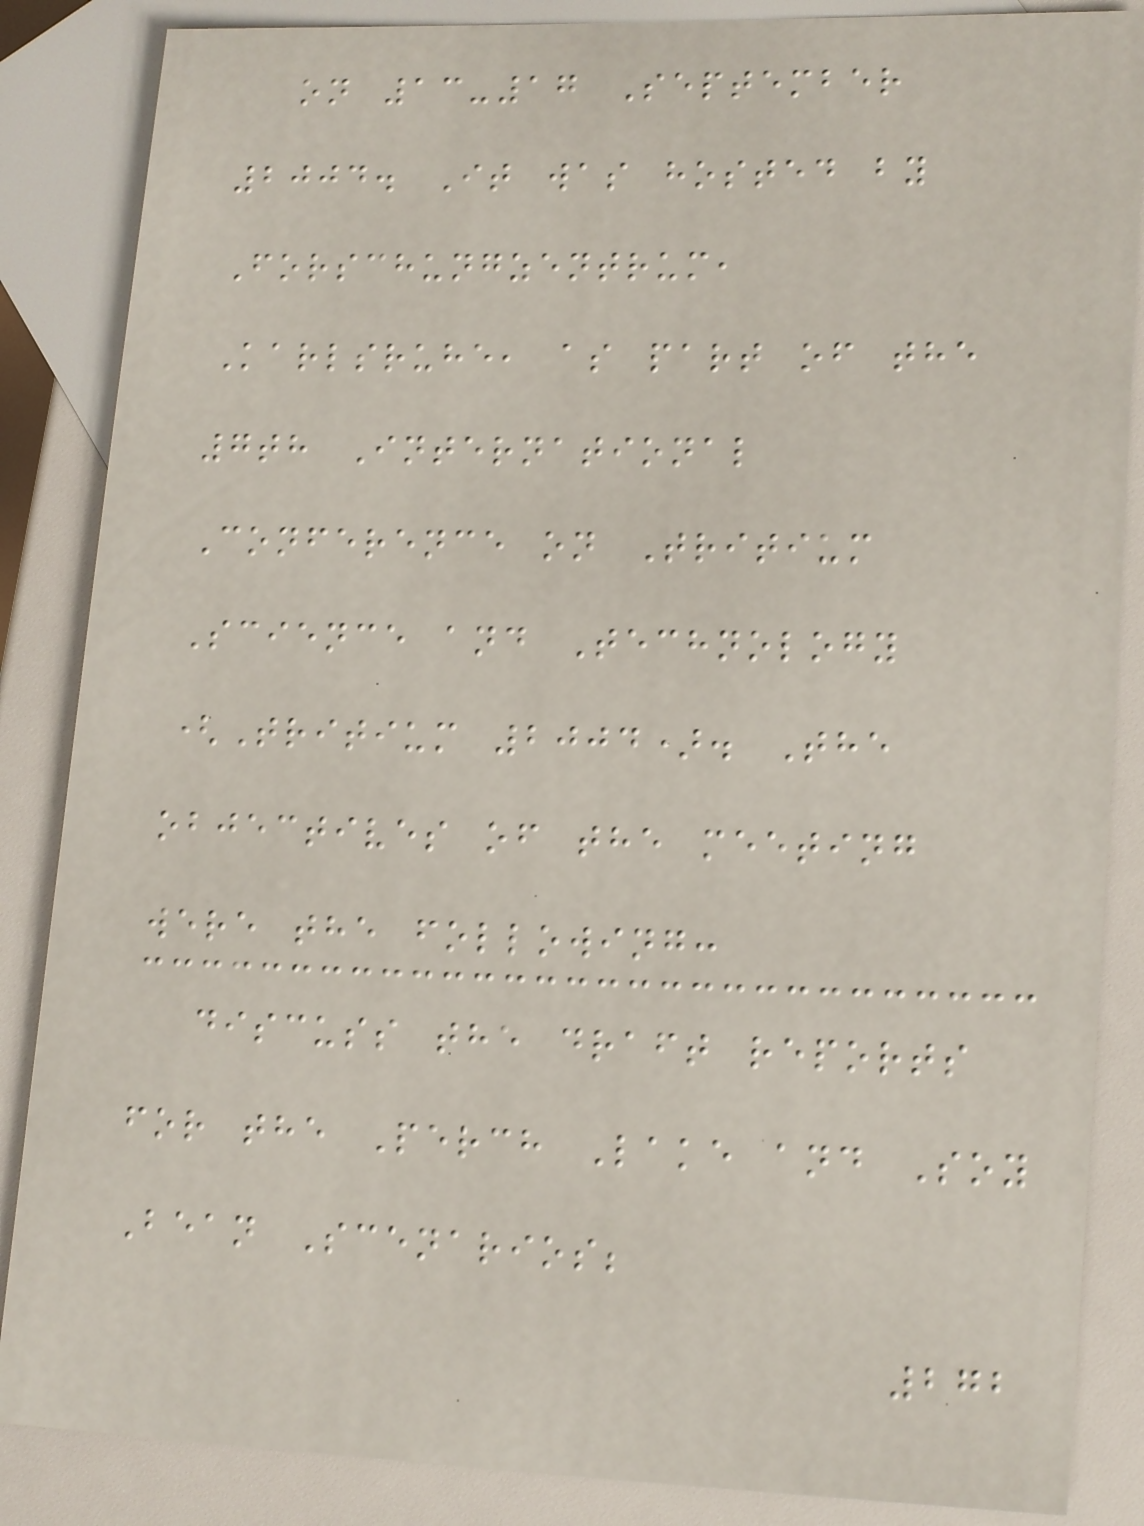on 13-17 September
2004. It was hosted by
Forschungzentrum,
Karlsruhe, as part of the
7th International
Conference on Tritium
Science and Technology
(Tritium 2004). The
objectives of the meeting
were the following:
discuss the draft reports
for the Perch Lake and Soy
Bean Scenarios;
272
